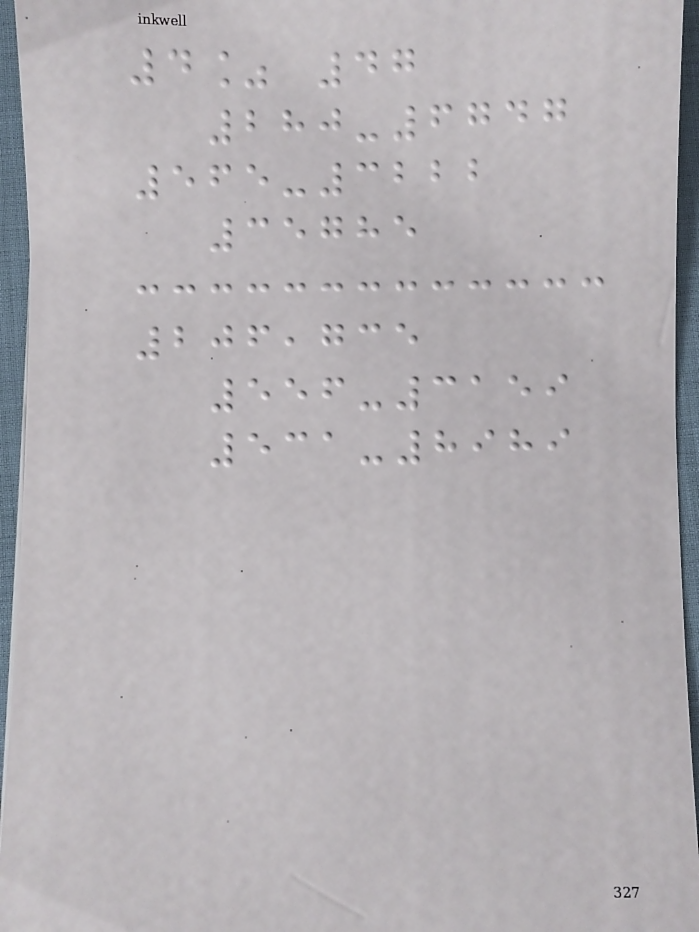4% 47
280-6747
565-3222
35785
206,735
556-3159
531-8989
